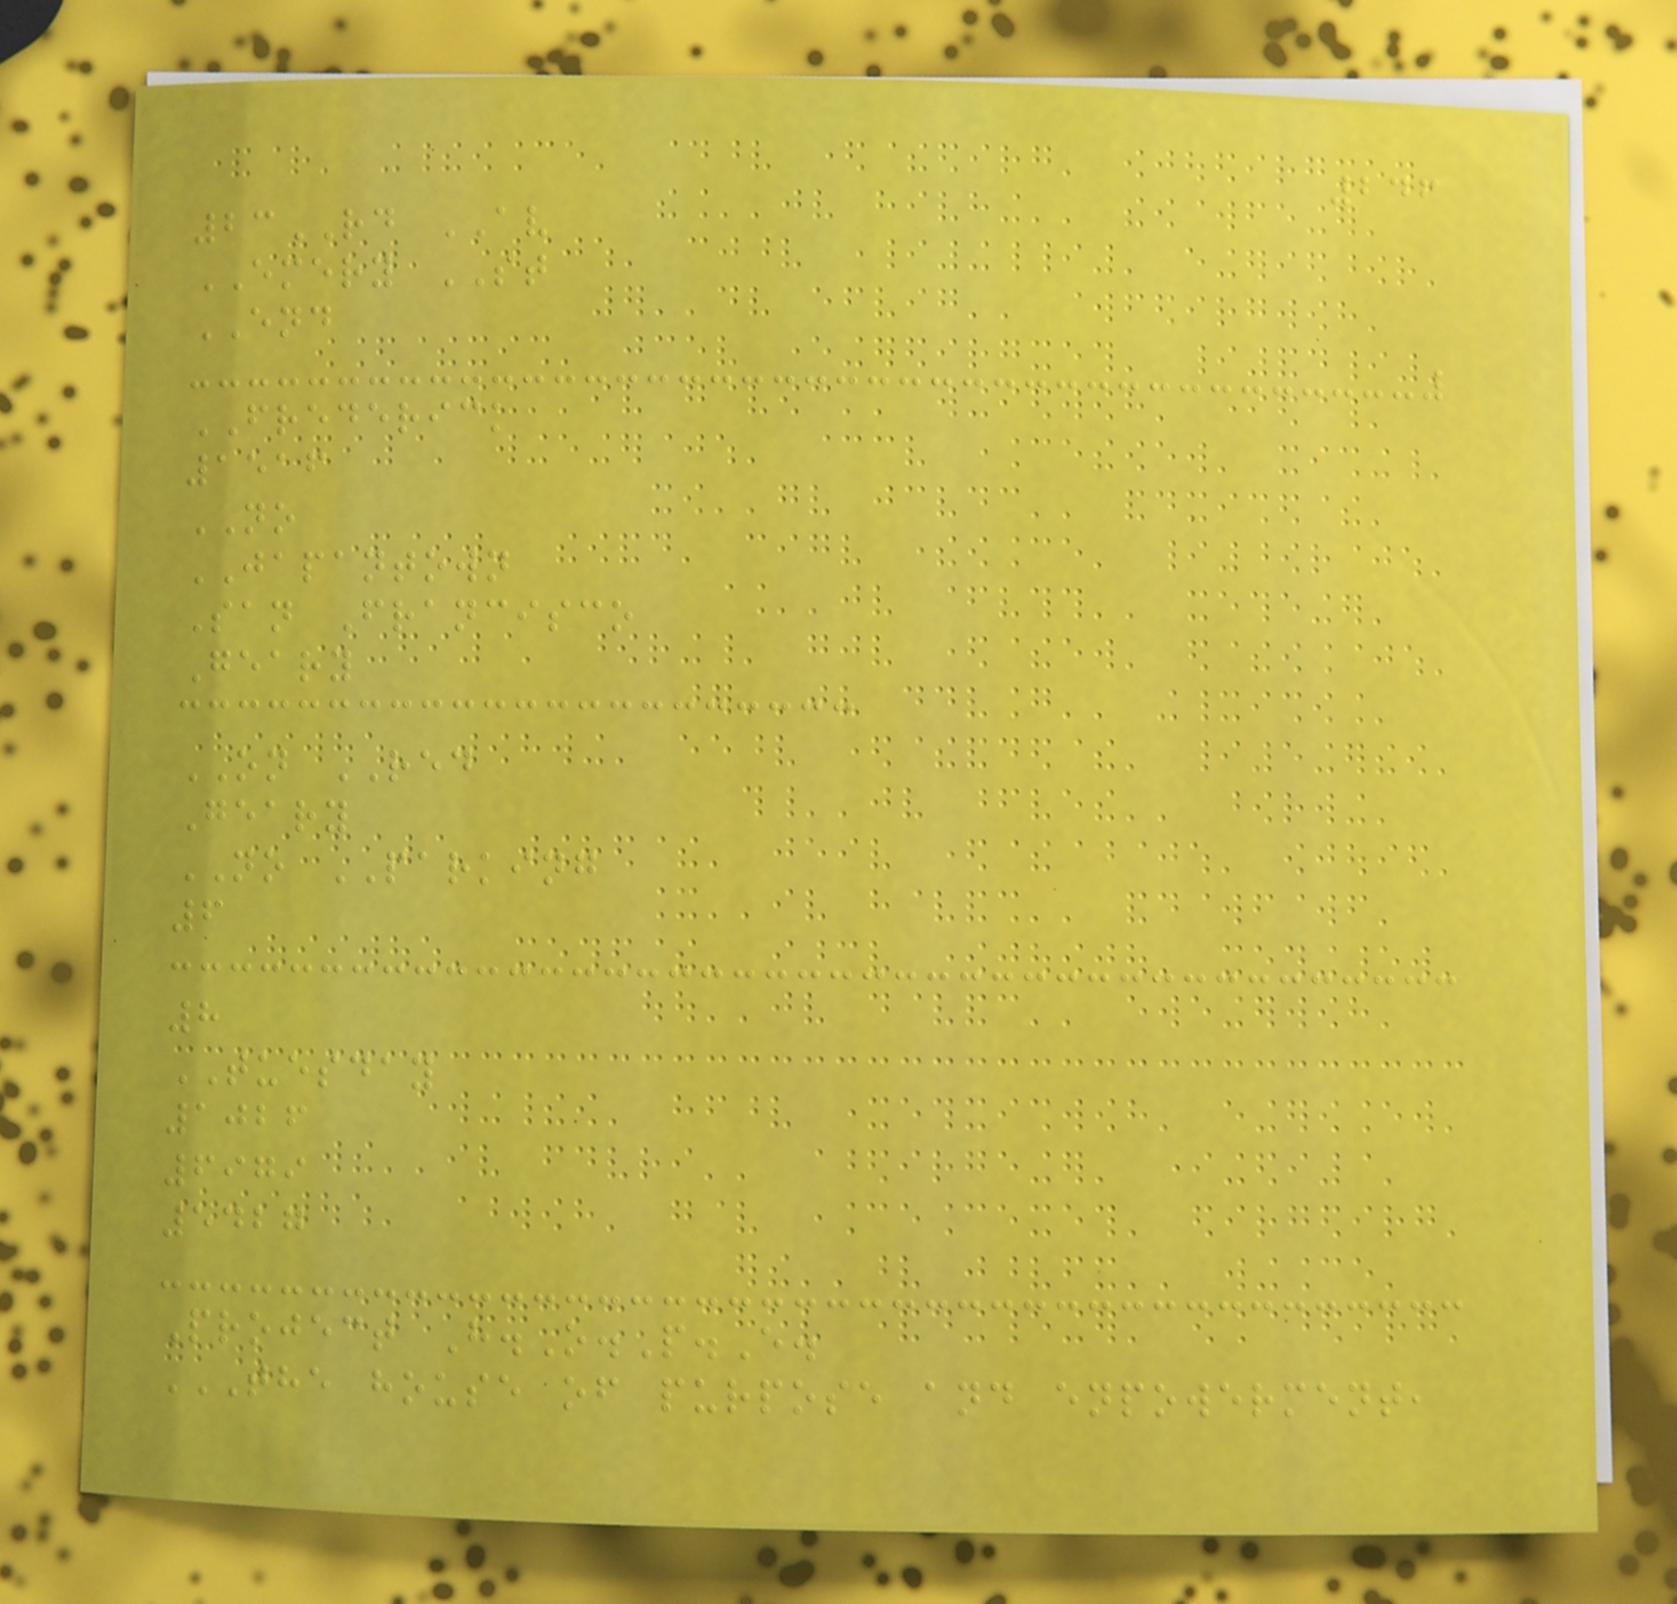246
23RD AV
EMERY ST
END
FREDERICK
1516
NO
JAPANTOWN
San Francisco
Geary
ON RED
Geary
NO PARKING
6
8
TUESDAY
1026
6979
5427
Project H.O.P.E.
THE HOUSE OF PURPOSE AND ENPOWERMENT,
